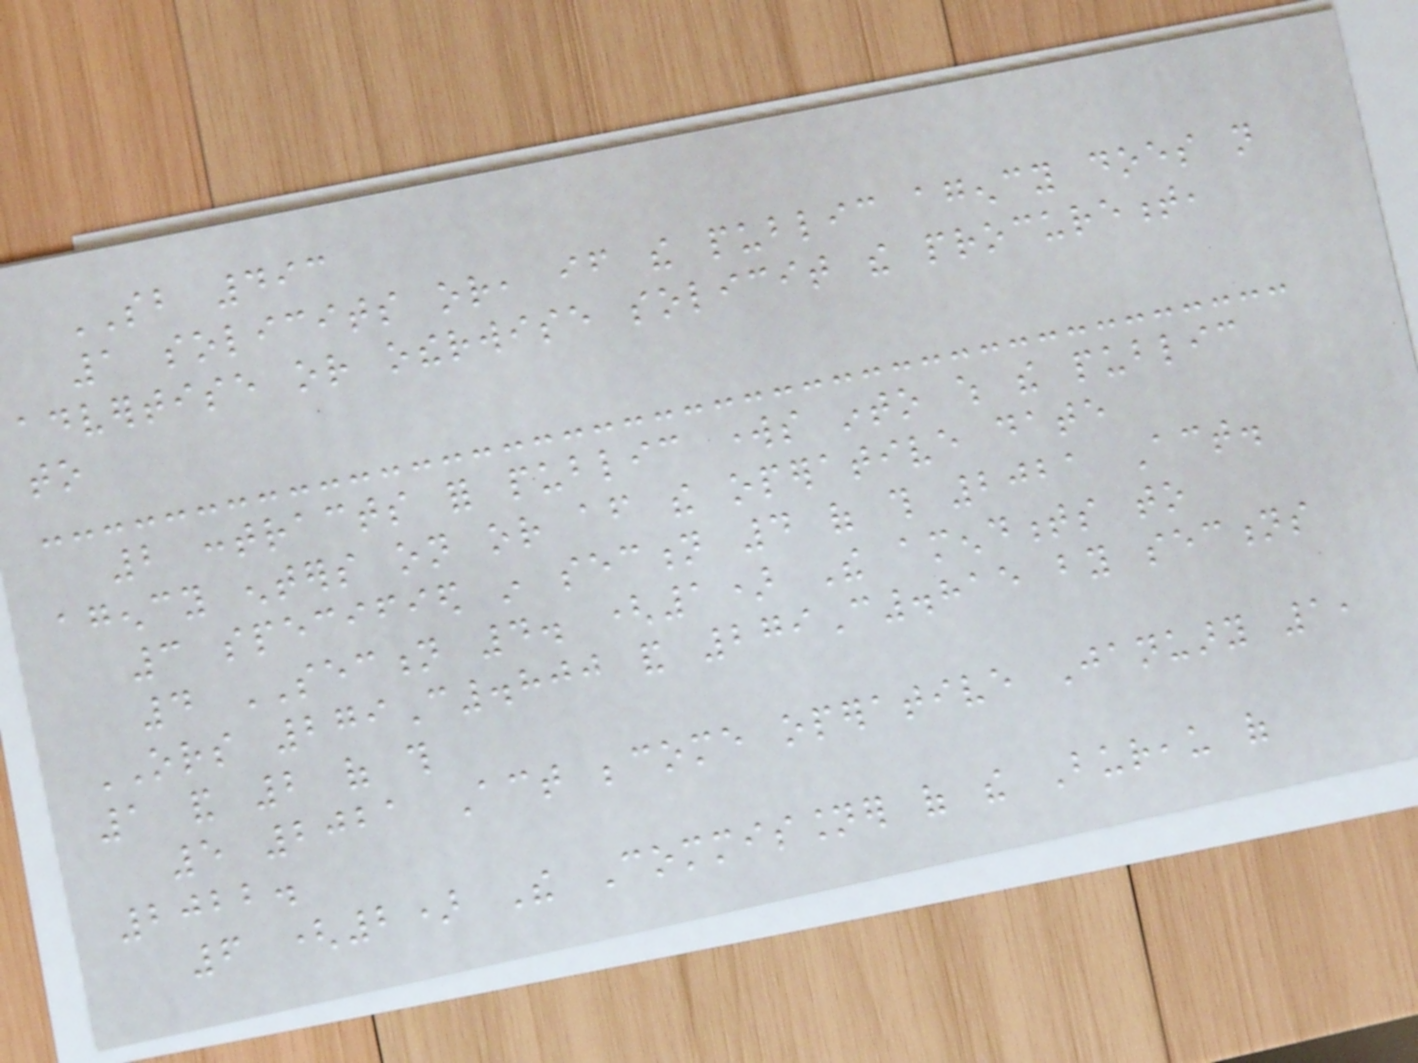SB 493
1 solicits or, if the public agency does not
advertise or otherwise solicit the procurement,
to
2 contracts for public works into which the public
agency enters on or after the operative date
3 specified in section 4 of this 2021 Act.
4 SECTION 4. (1) The amendments to
ORS 279C.800 and 279C.815 by sections
1 and 2 of this
5 2021 Act become operative January 1,
2022.
6 (2) The Commissioner of the Bureau of
